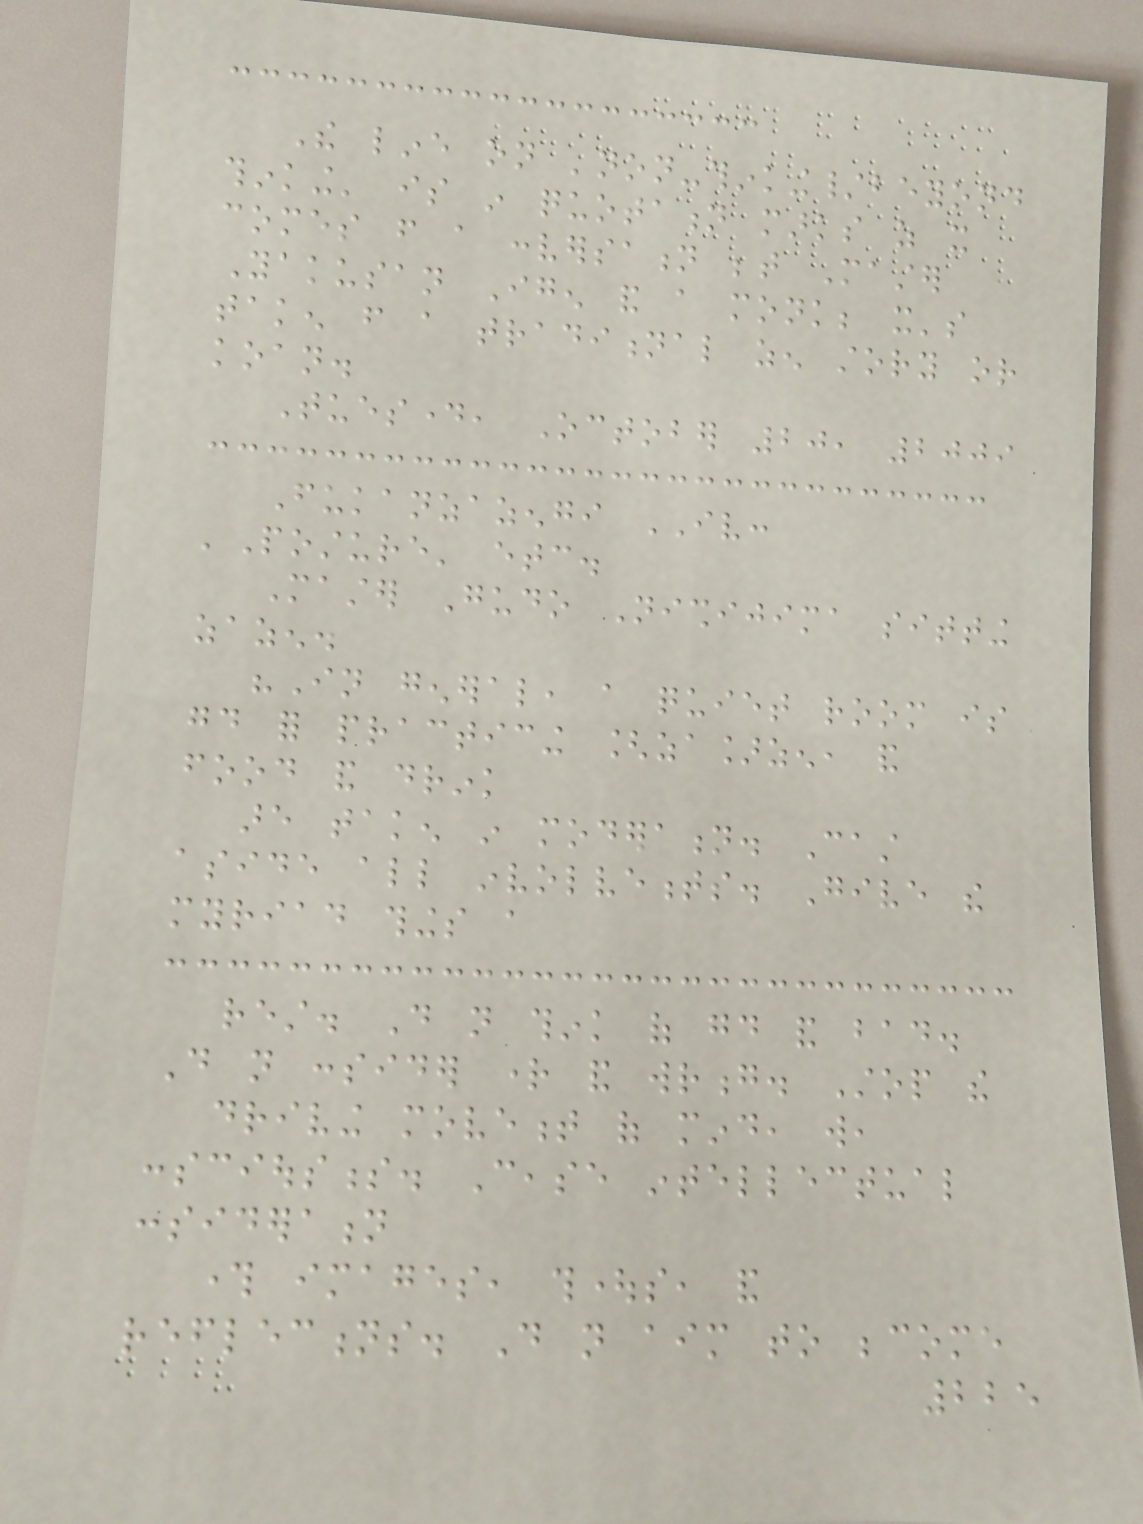The line on 'non-thinking/beyond
thinking' is in quotation marks as it
comes from a conversation between Master
Yakusan Igen and a monk; it's
taken from a traditional zen story or
koan.
Tuesday, October 20, 2009
Fukanzazengi IV:
'Posture' etc.
Master Gudo Nishijima sitting
zazen.
"In general, a quiet room is
good for practicing [za]zen, and
food and drink
are taken in moderation. Cast
aside all involvements. Give the
myriad things a
rest. Do not think of good and bad.
Do not consider right and wrong. Stop the
driving movement of mind, will,
consciousness. Cease intellectual
consideration
through images, thoughts, and
reflections. Do not aim to become
225
